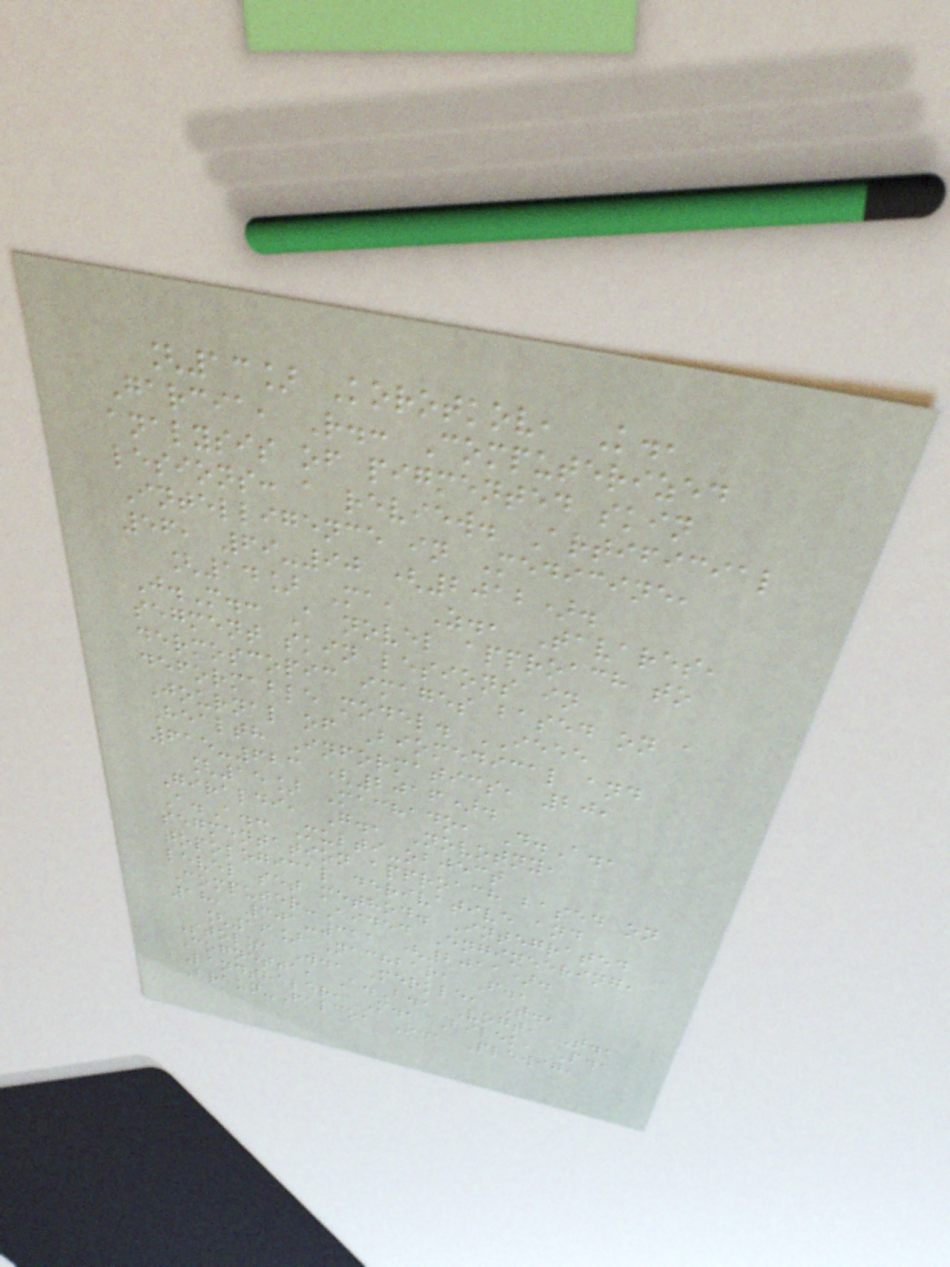[13] Korotkov, K.,
Garcia, R.: Computerized
analysis of pigmented skin
lesions: a review. Artificial
Intelligence in Medicine,
56, 69-90 (2012).
[14] Ma, Z., Tavares,
J.M.: A novel approach to
segment skin lesions in
dermoscopic images based on a
deformable model. IEEE
Journal of Biomedical and
Health Informatics, 20,
615-623 (2016).
[15] Machado, D.A.,
Giraldi, G., Novotny,
A.A.: Multi-object
segmentation approach based on
topological derivative and
level set method. Integrated
Computer-Aided Engineering,
18, 301-311 (2011).
[16] Nachbar, F.,
Stolz, W., Merkle, T.,
Cognetta, A.B., Vogt, T.,
Landthaler, M., Bilek, P.,
Braun-Falco, O., Plewig,
